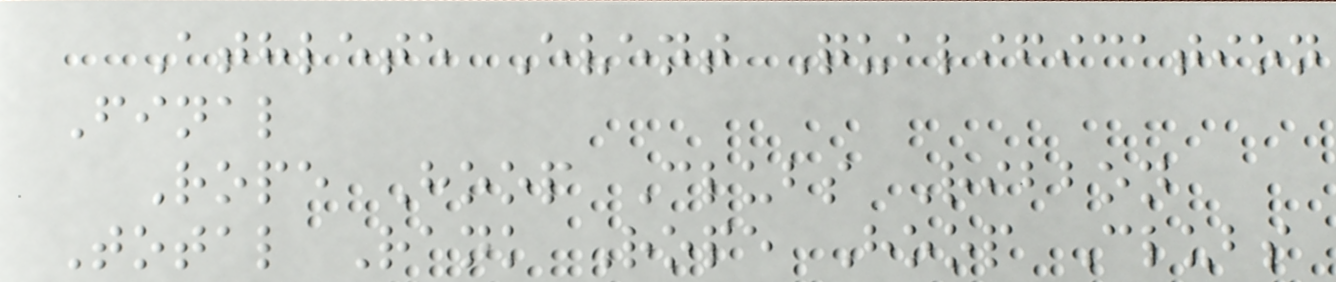Athlete Event Qualification
Final
Rope Hoop Clubs Ribbon
Total Rank Rope Hoop Clubs
